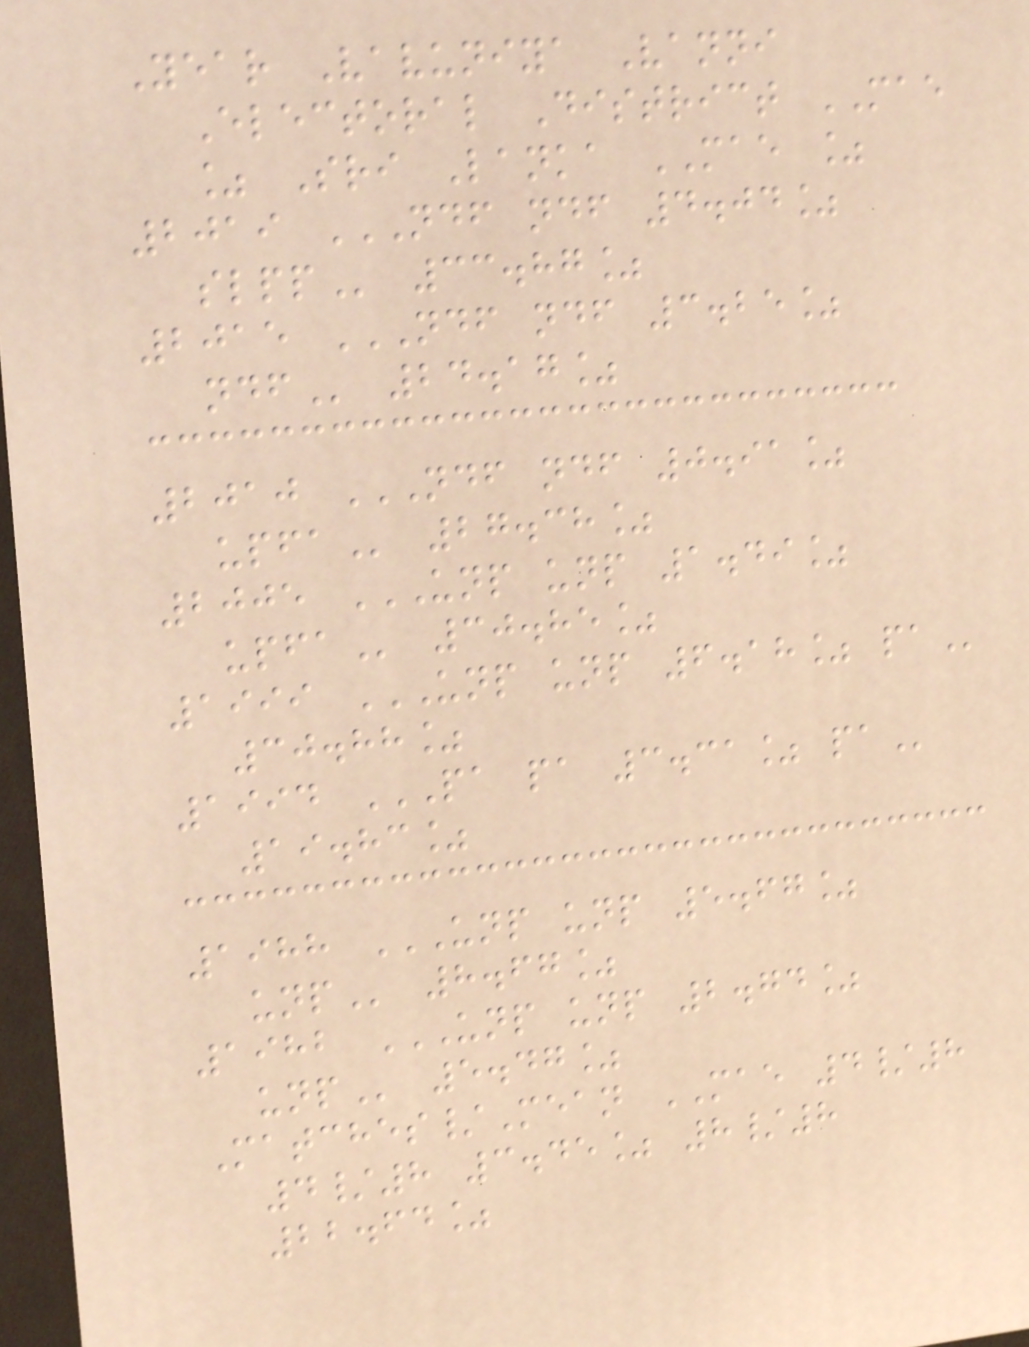Year Vavuniya Vanni
Electoral District MAE
% Sri Lanka MAE %
2019 NDF NDF 4.04%
SLPP 33.87%
2015 NDF NDF 3.25%
NDF 24.17%
2010 NDF NDF 0.91%
UPFA 27.38%
2005 UNP UNP 1.49%
UPFA 30.85%
1999 UNP UNP 6.18% PA
30.88%
1994 PA PA 3.31% PA
19.83%
1988 UNP UNP 5.67%
UNP 8.67%
1982 UNP UNP 2.74%
UNP 5.47%
Matches/Mean MAE 4/8
4/8 3.45% 8/8
22.64%
